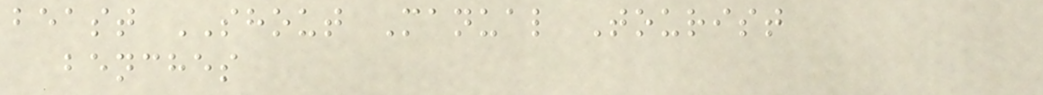beast SHOUT Manual Tourist
benches
